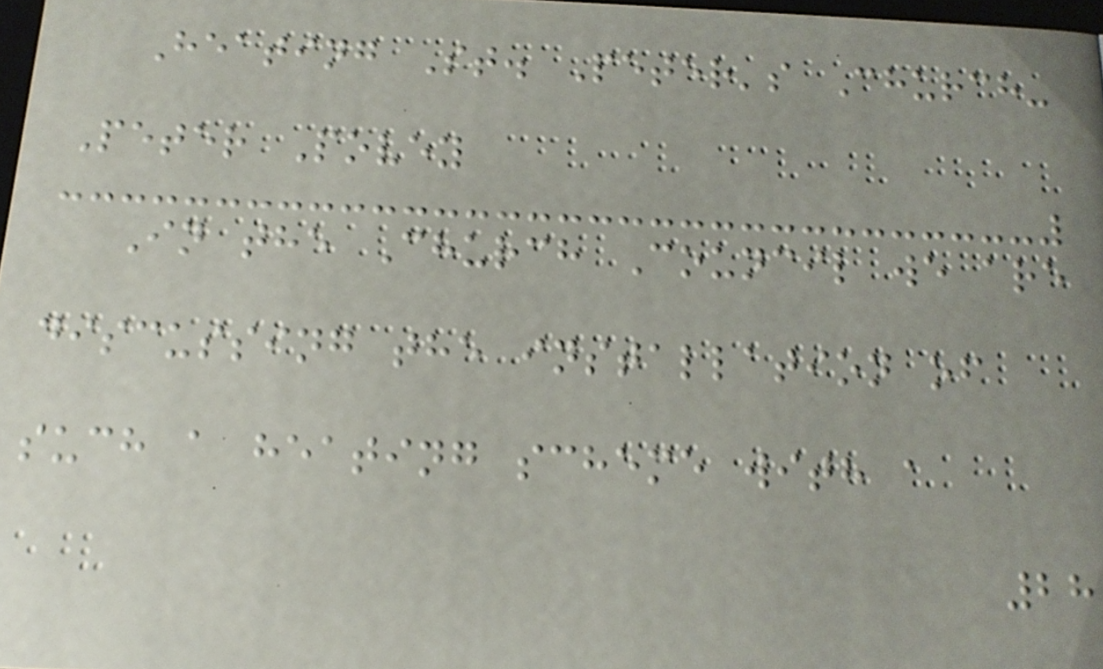Heating St. Peter's Church-
Peter Povey
In the Church Council we are
discussing the installation of
such a heating scheme with a
28
